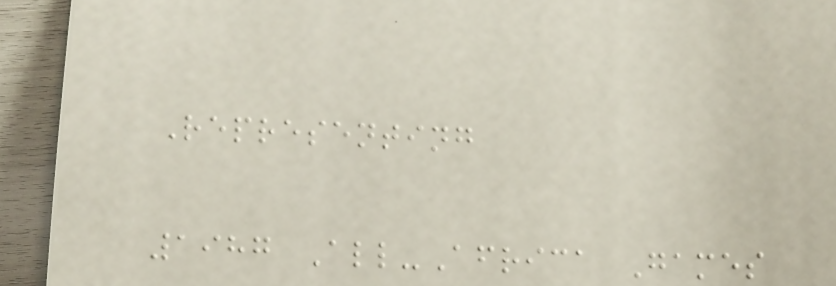Representing
1987 All-Africa Games
